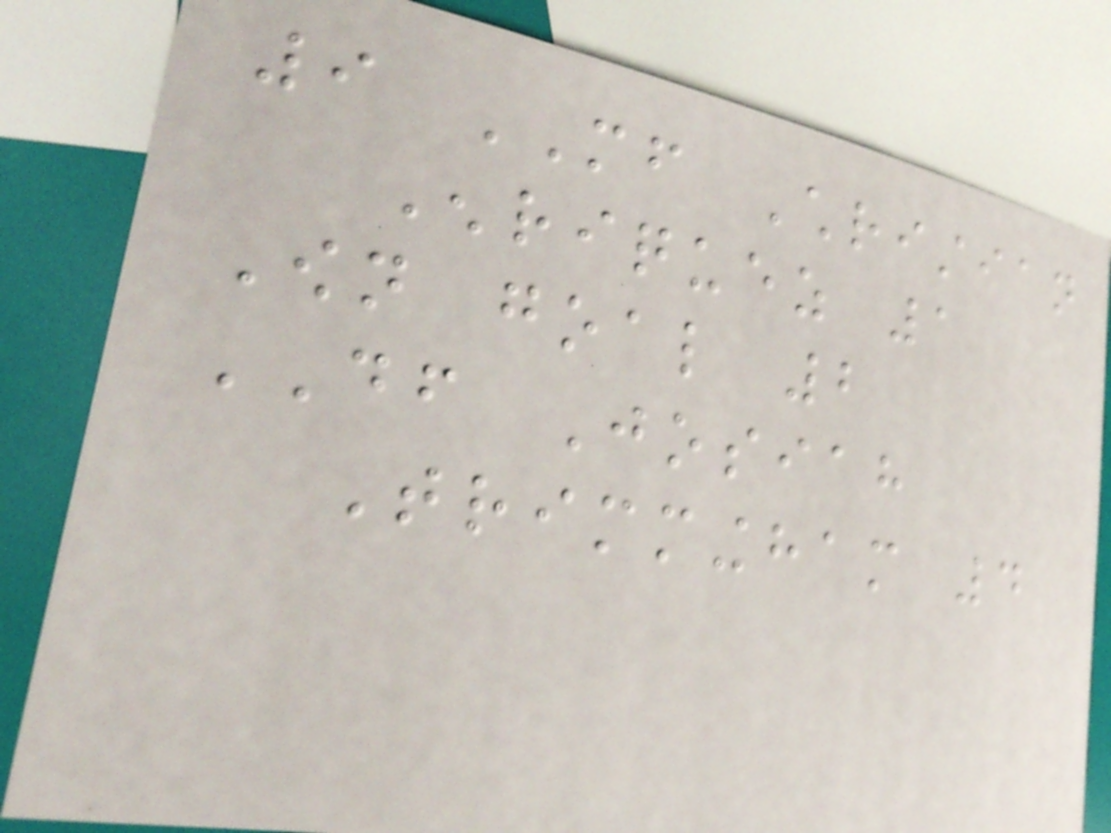9 MF Christian
Enriquez 1
Own goal 2
DF Josiah
Trimmingham 4
